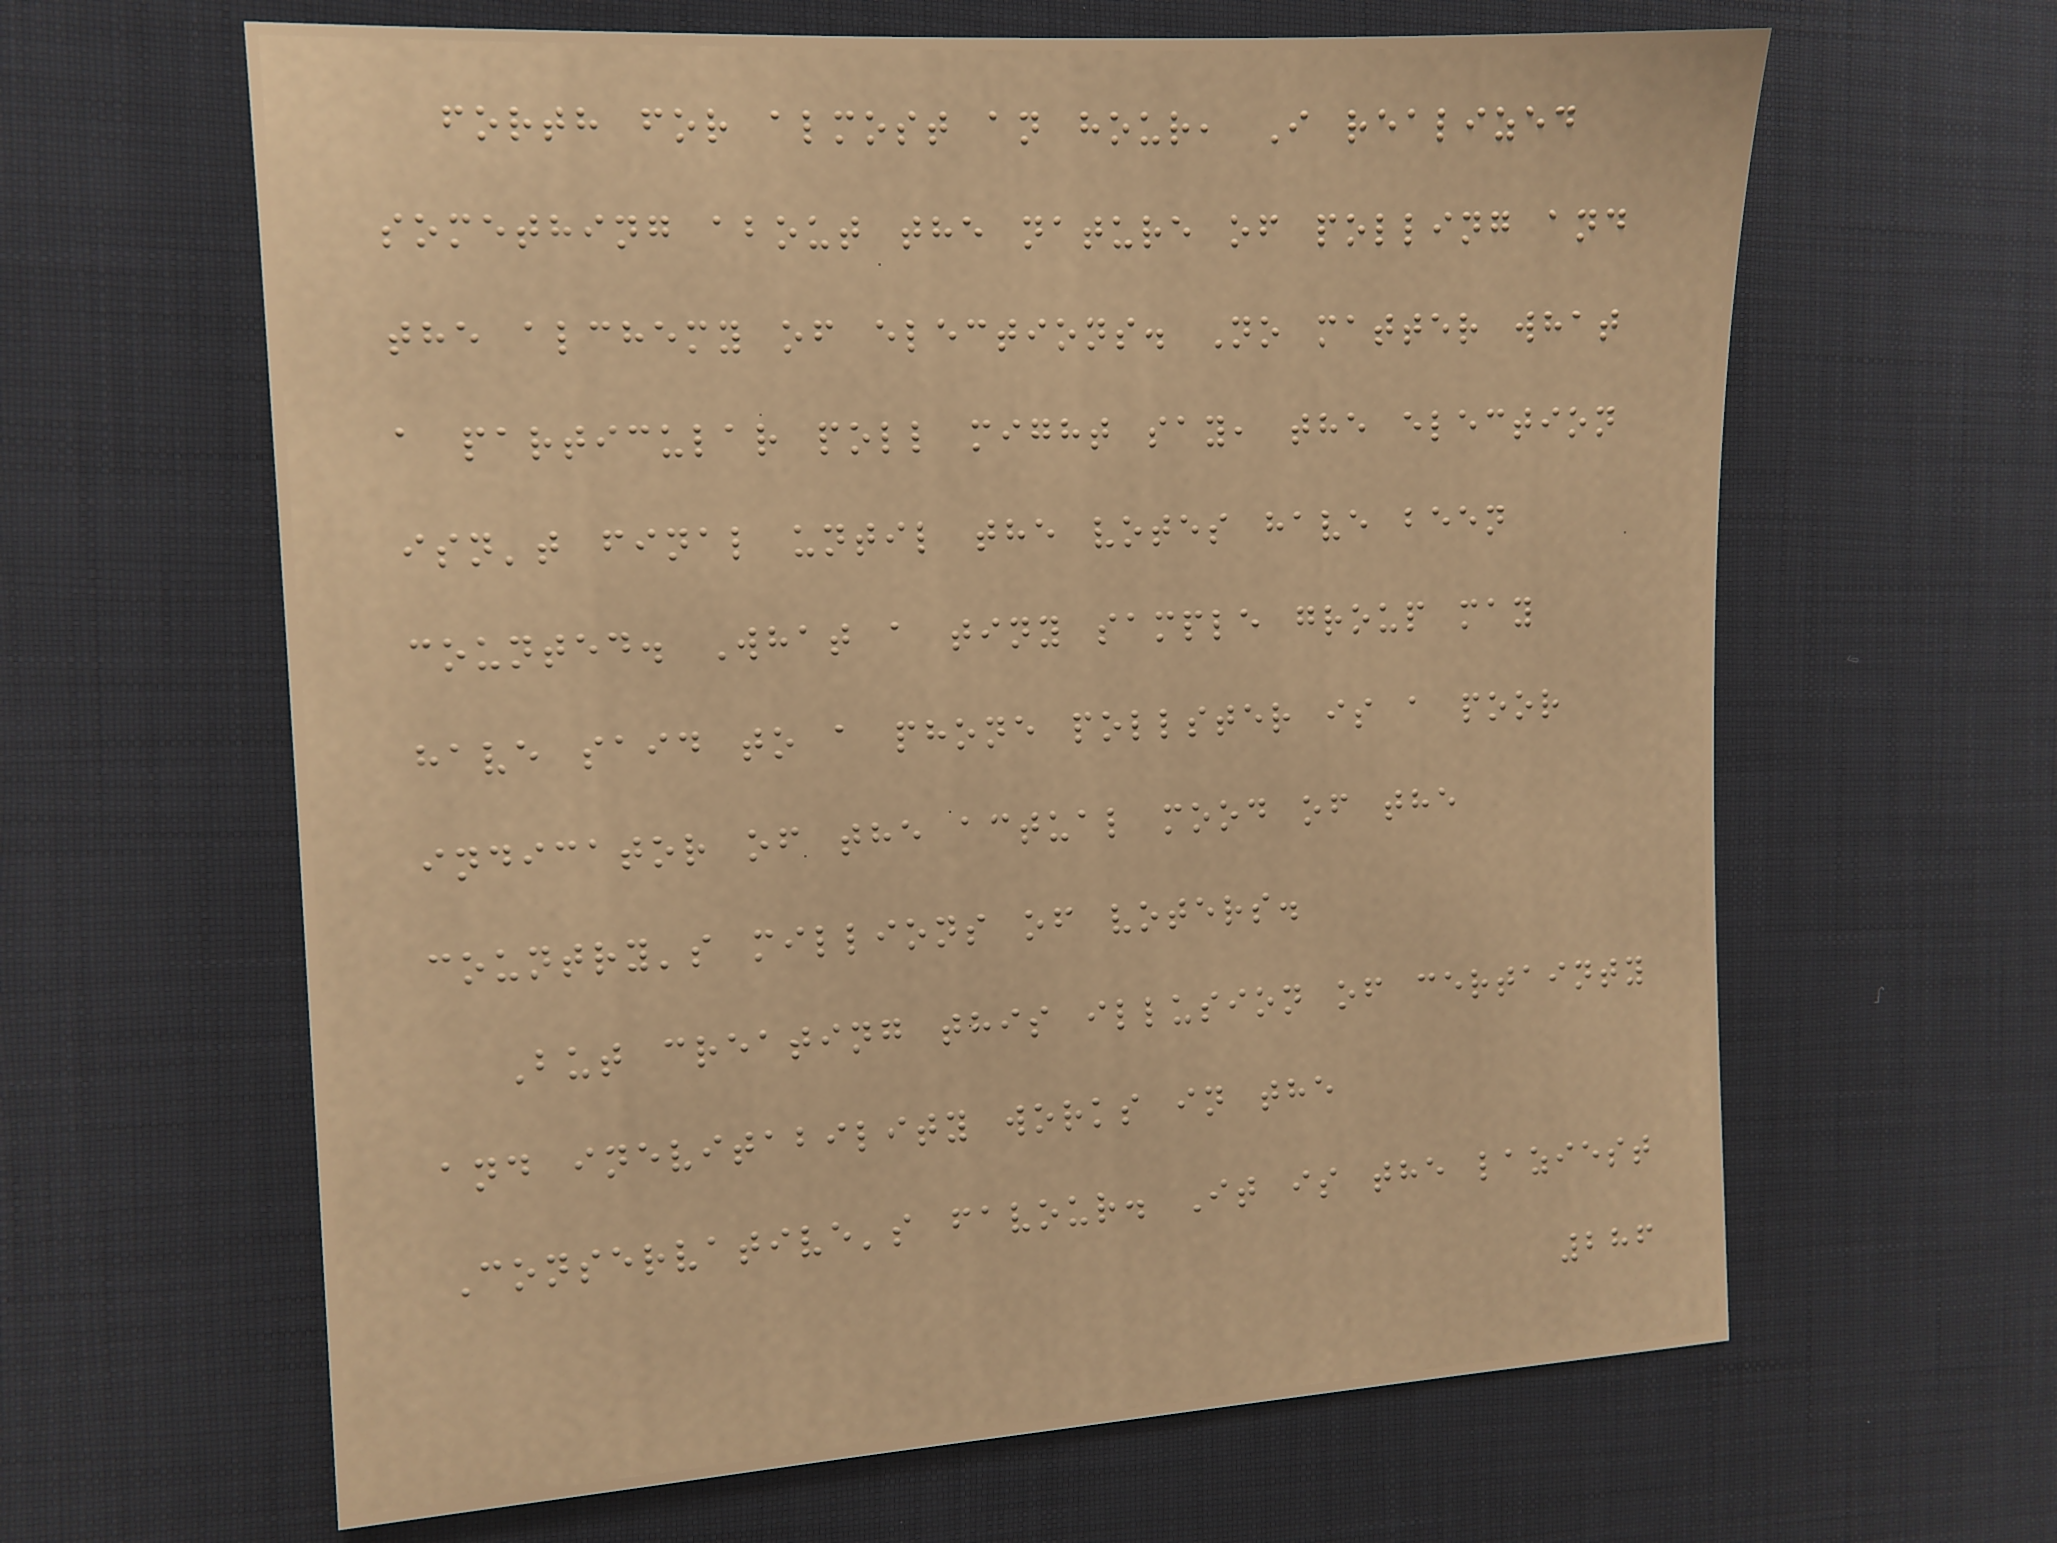forth for almost an hour, I realized
something about the nature of polling and
the alchemy of elections. No matter what
a particular poll might say, the election
isn't final until the votes have been
counted. What a tiny sample group may
have said to a phone pollster is a poor
indicator of the actual mood of the
country's millions of voters.
But creating this illusion of certainty
and inevitability works in the
Conservative's favour. It is the laziest
286
